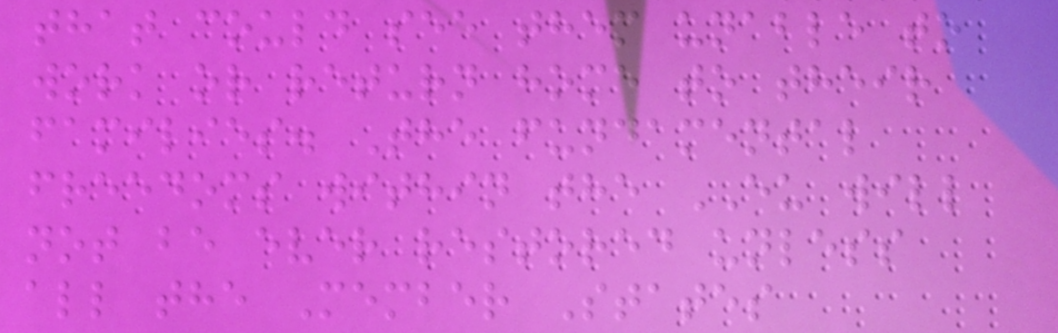that could see them unable to
work or return home to their
families. The fundamental
freedoms within the EU will
not be ever restored unless
all the Member States
